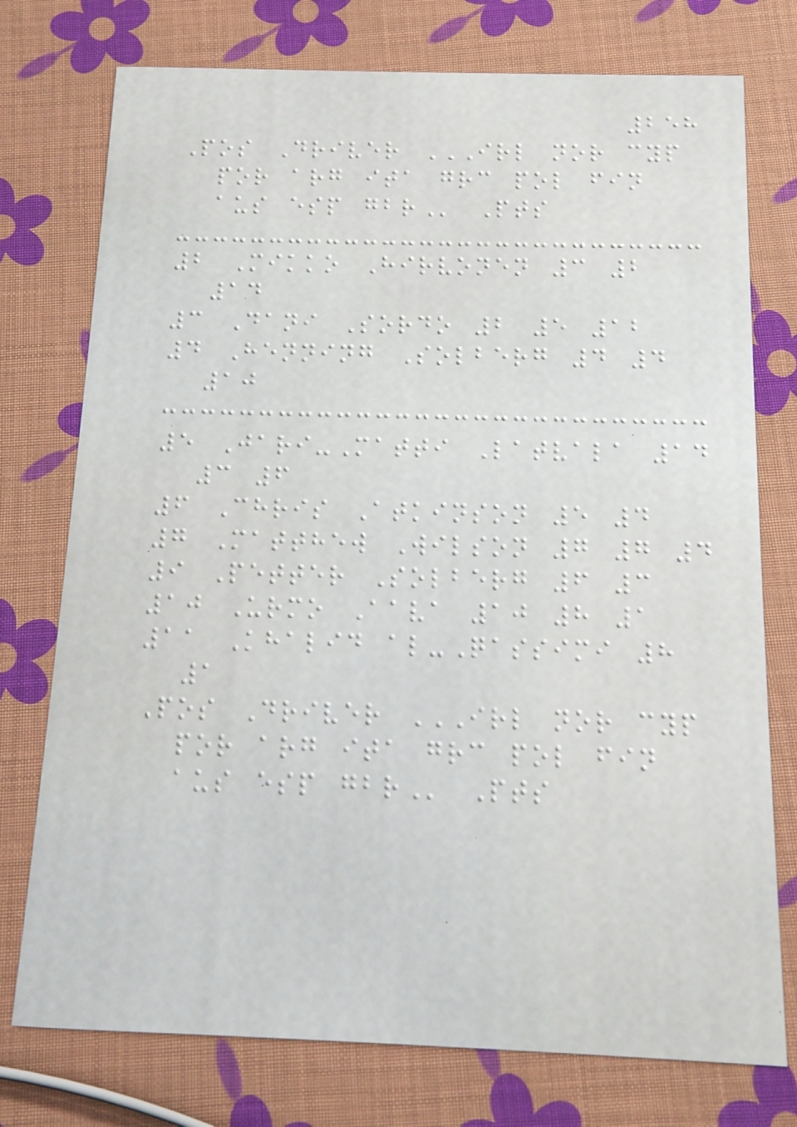258
Pos Driver IRL NOR CYP
POR ARG ITA GRC POL FIN
AUS ESP GBR Pts
2 Mikko Hirvonen 3 2
14
3 Dani Sordo 2 5 12
4 Henning Solberg 4 4
10
5 Jari-Matti Latvala 14
3 6
6 Chris Atkinson 5 4
7 Matthew Wilson 7 7 4
9 Petter Solberg 6 3
10 Urmo Aava 10 8 1
11 Khalid al-Qassimi 8
1
Pos Driver IRL NOR CYP
POR ARG ITA GRC POL FIN
AUS ESP GBR Pts
